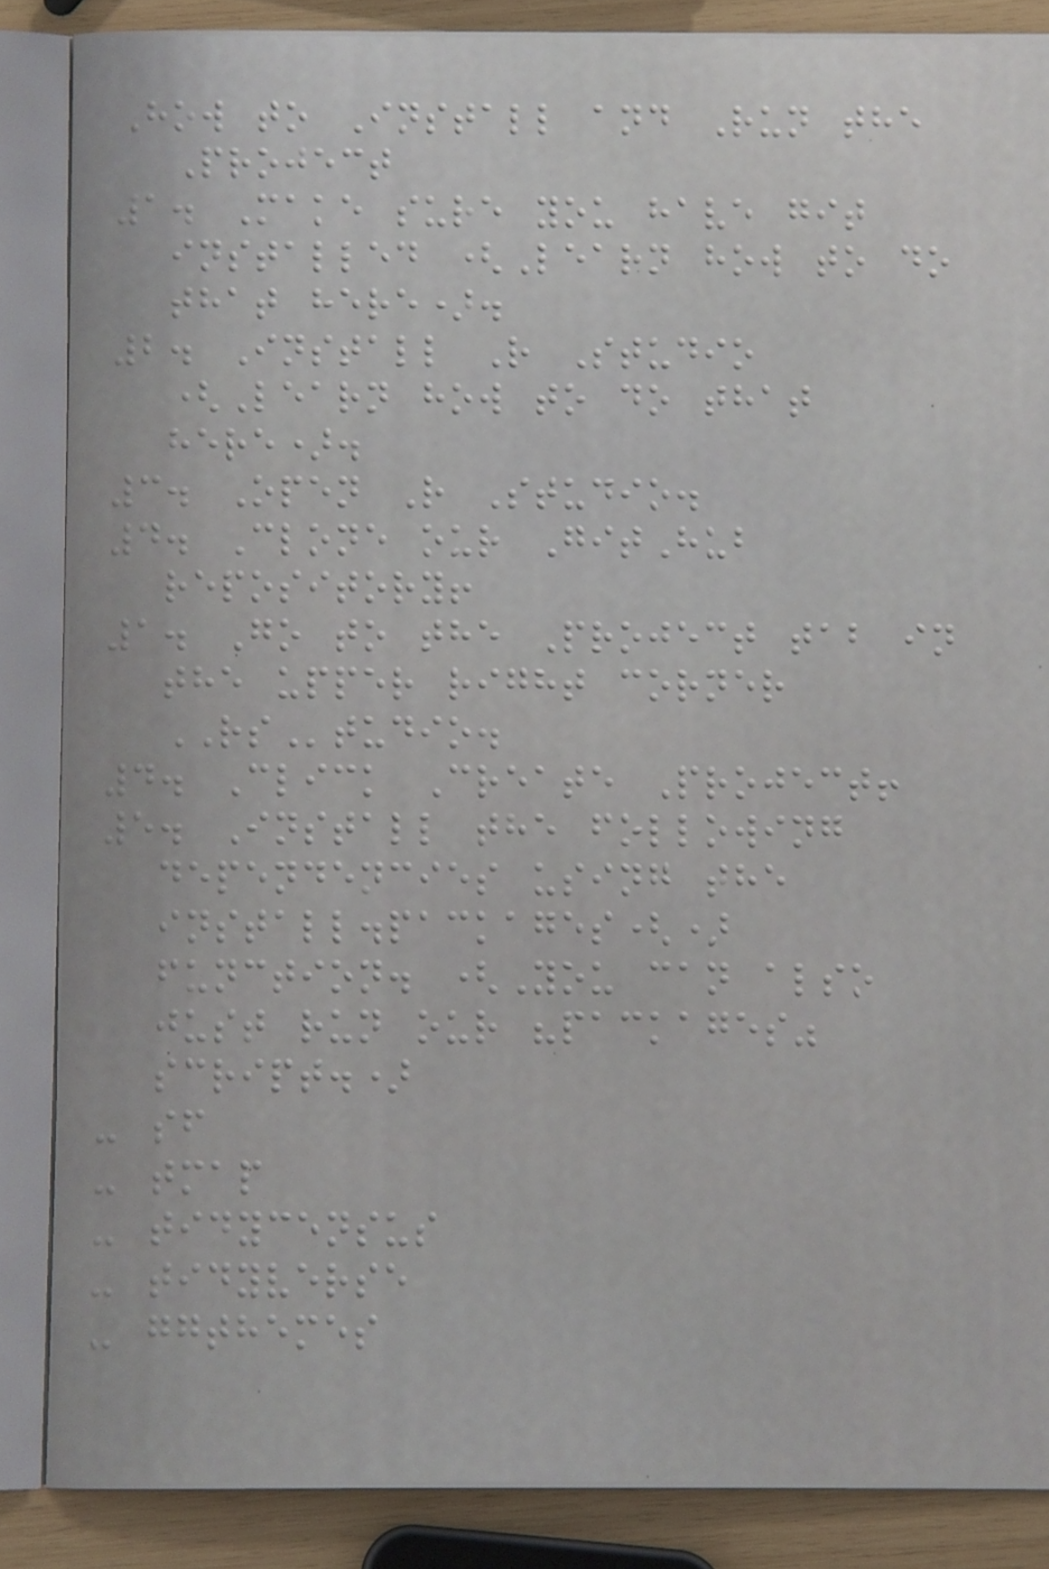How to Install and Run the
Project
1. Make sure you have git
installed (Learn how to do
that here).
2. Install R Studio
(Learn how to do that
here).
3. Open R Studio.
4. Clone our GitHub
repository!
1. Go to the Project tab in
the upper right corner
RStudio.
4. Click Create Project!
5. Install the following
dependencies using the
install.packages()
function. (You can also
just run our "packages"
script.)
- sf
- tmap
- tidycensus
- tidyverse
- ggthemes
